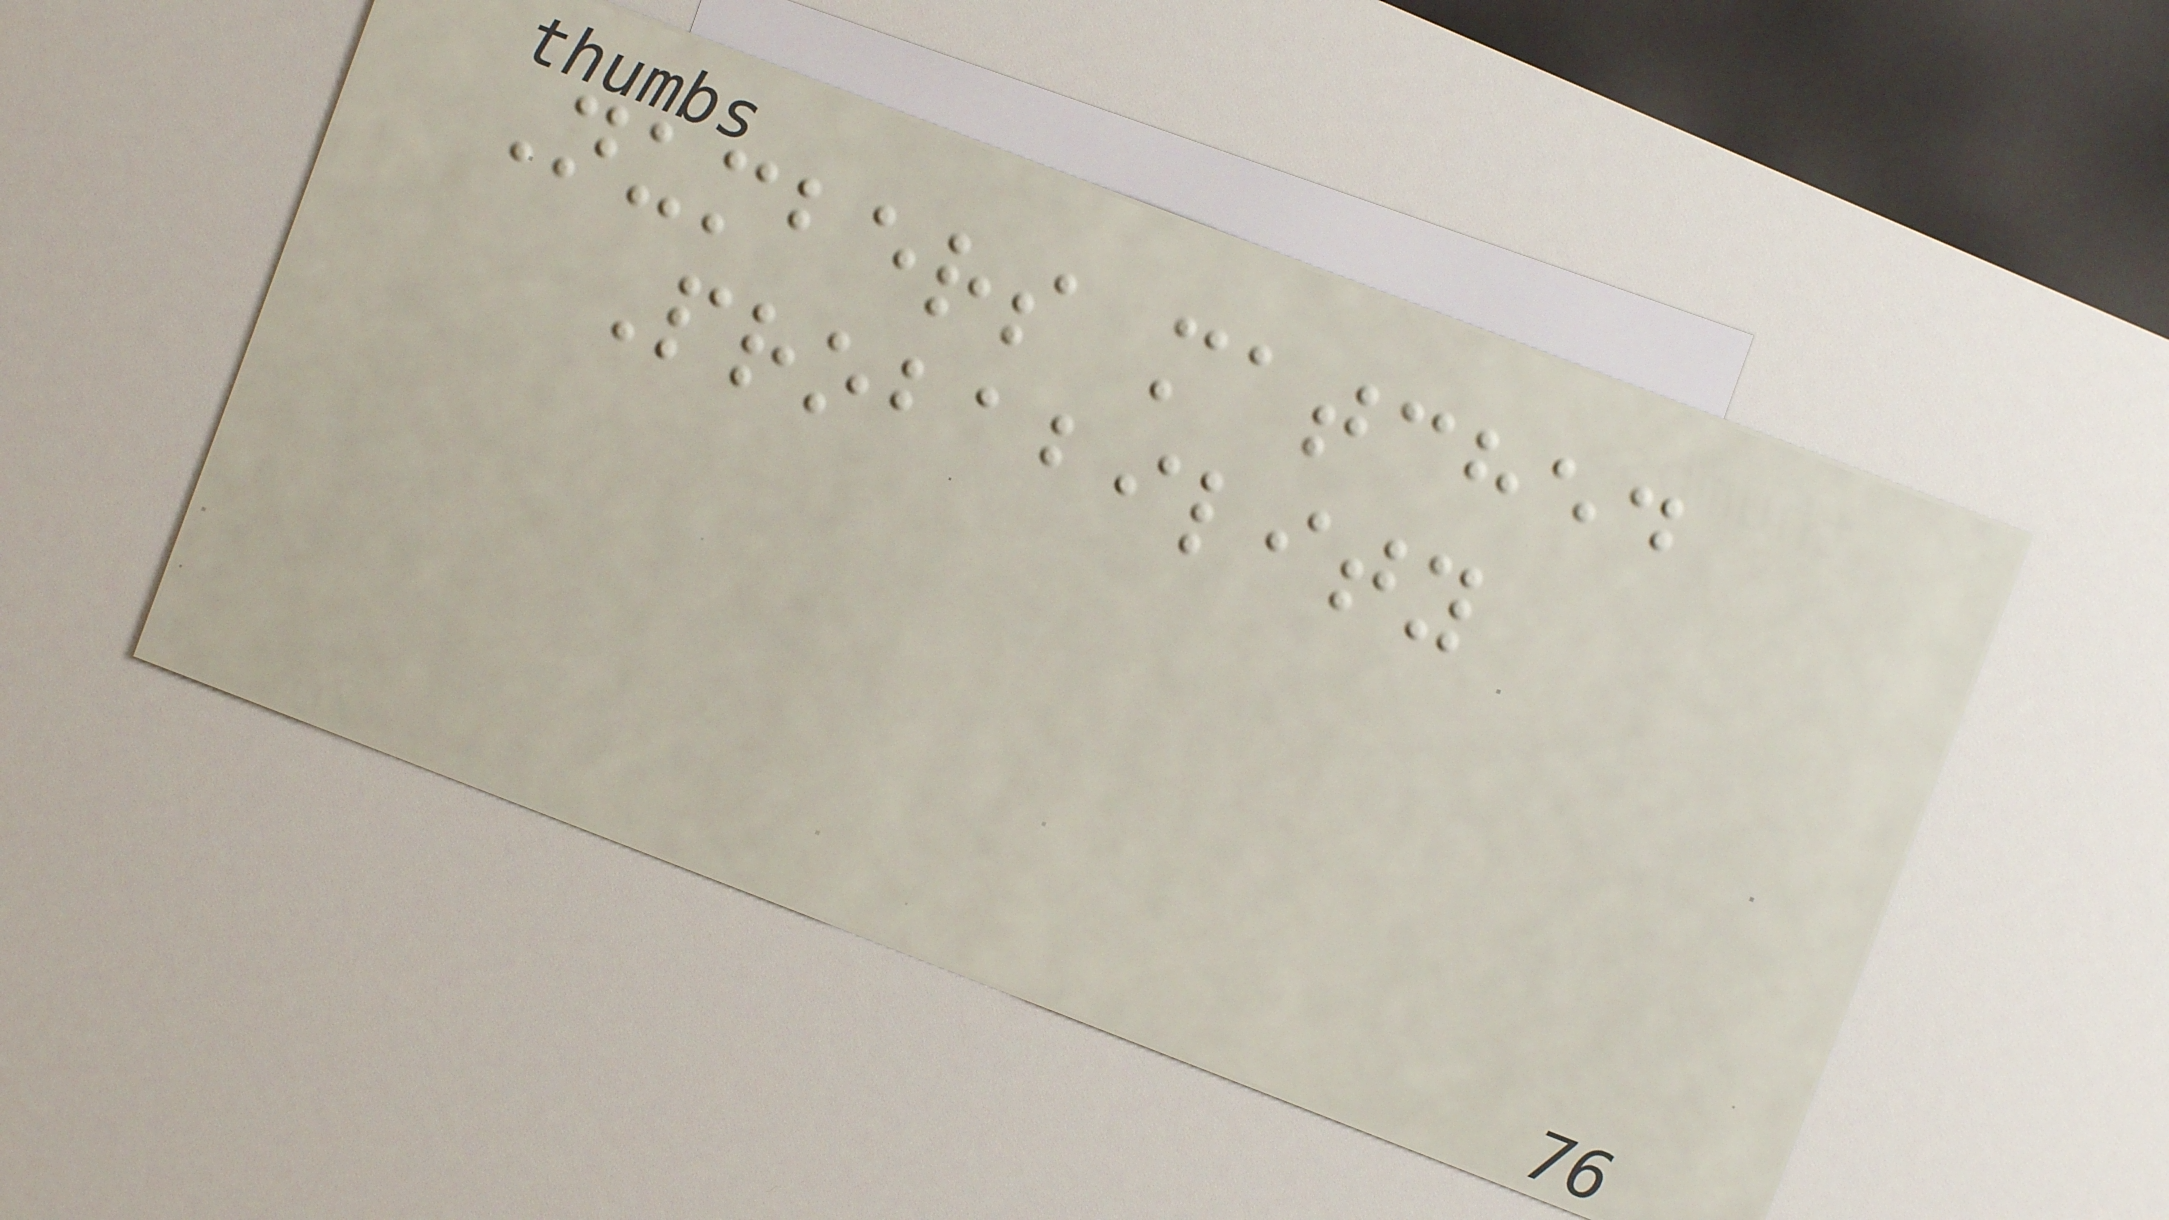Numbers matched
Probability
